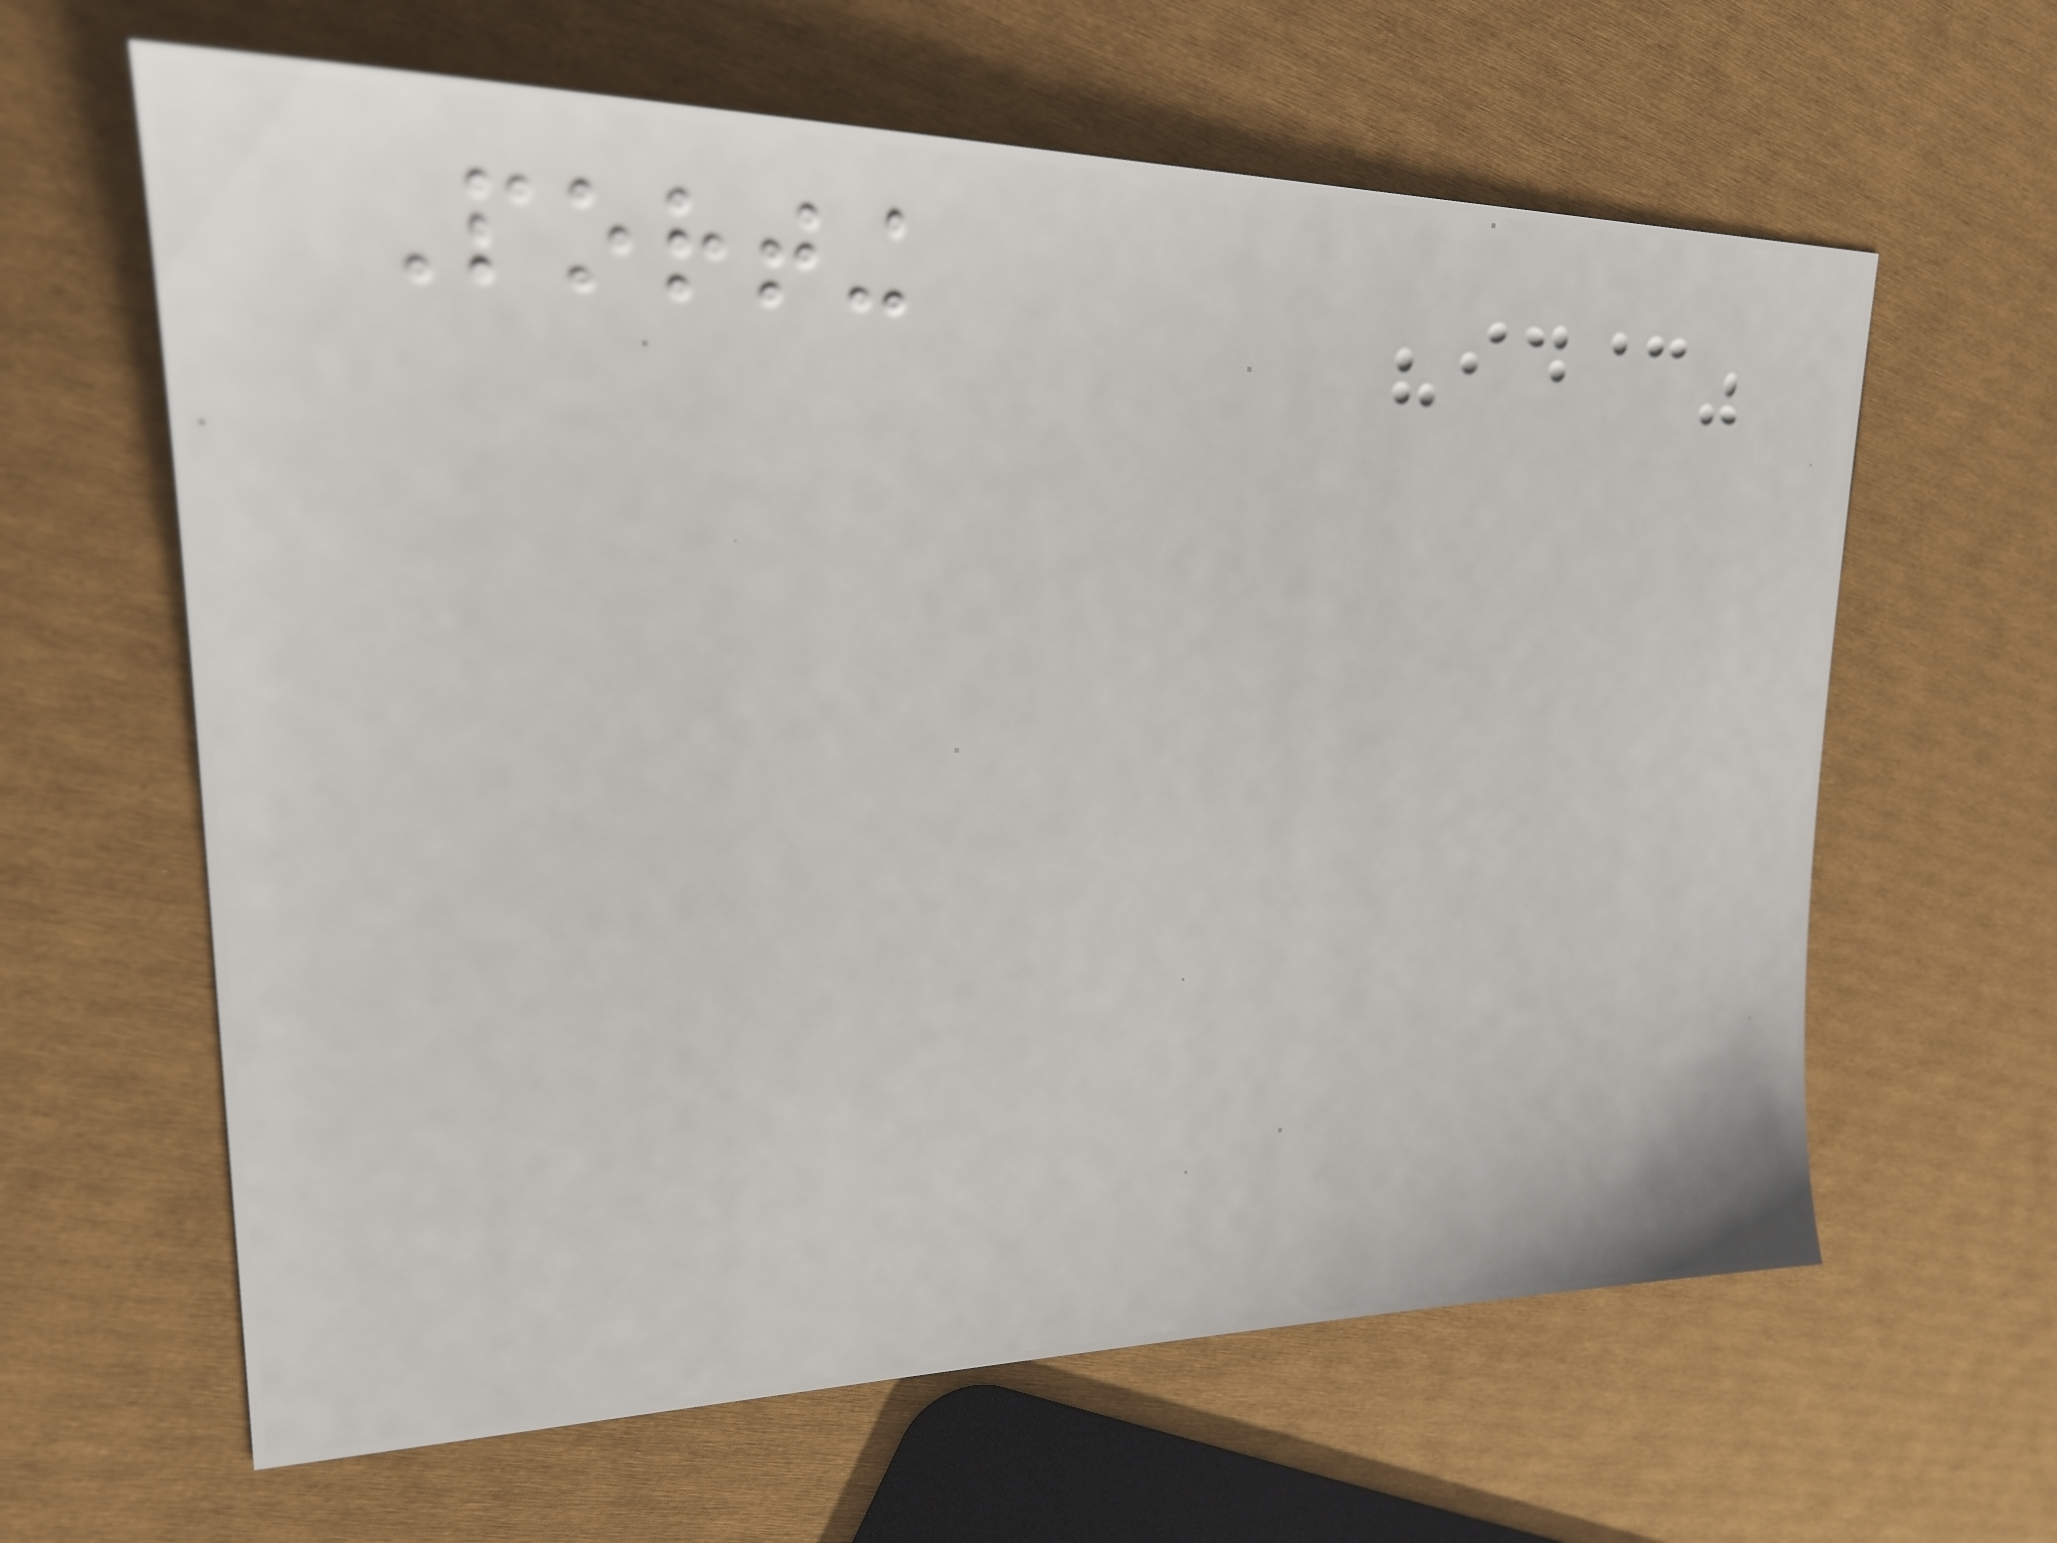Porting
